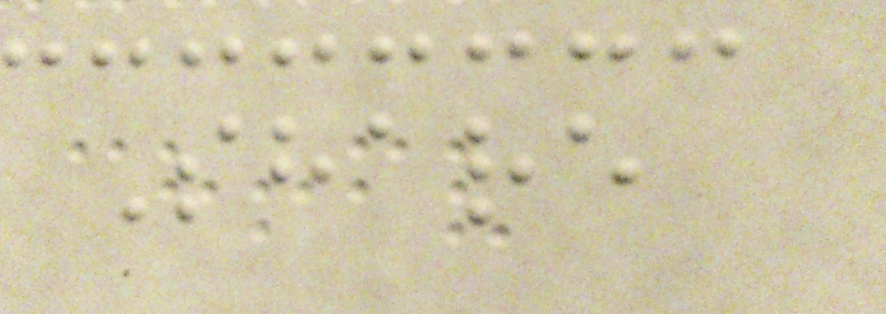Share
